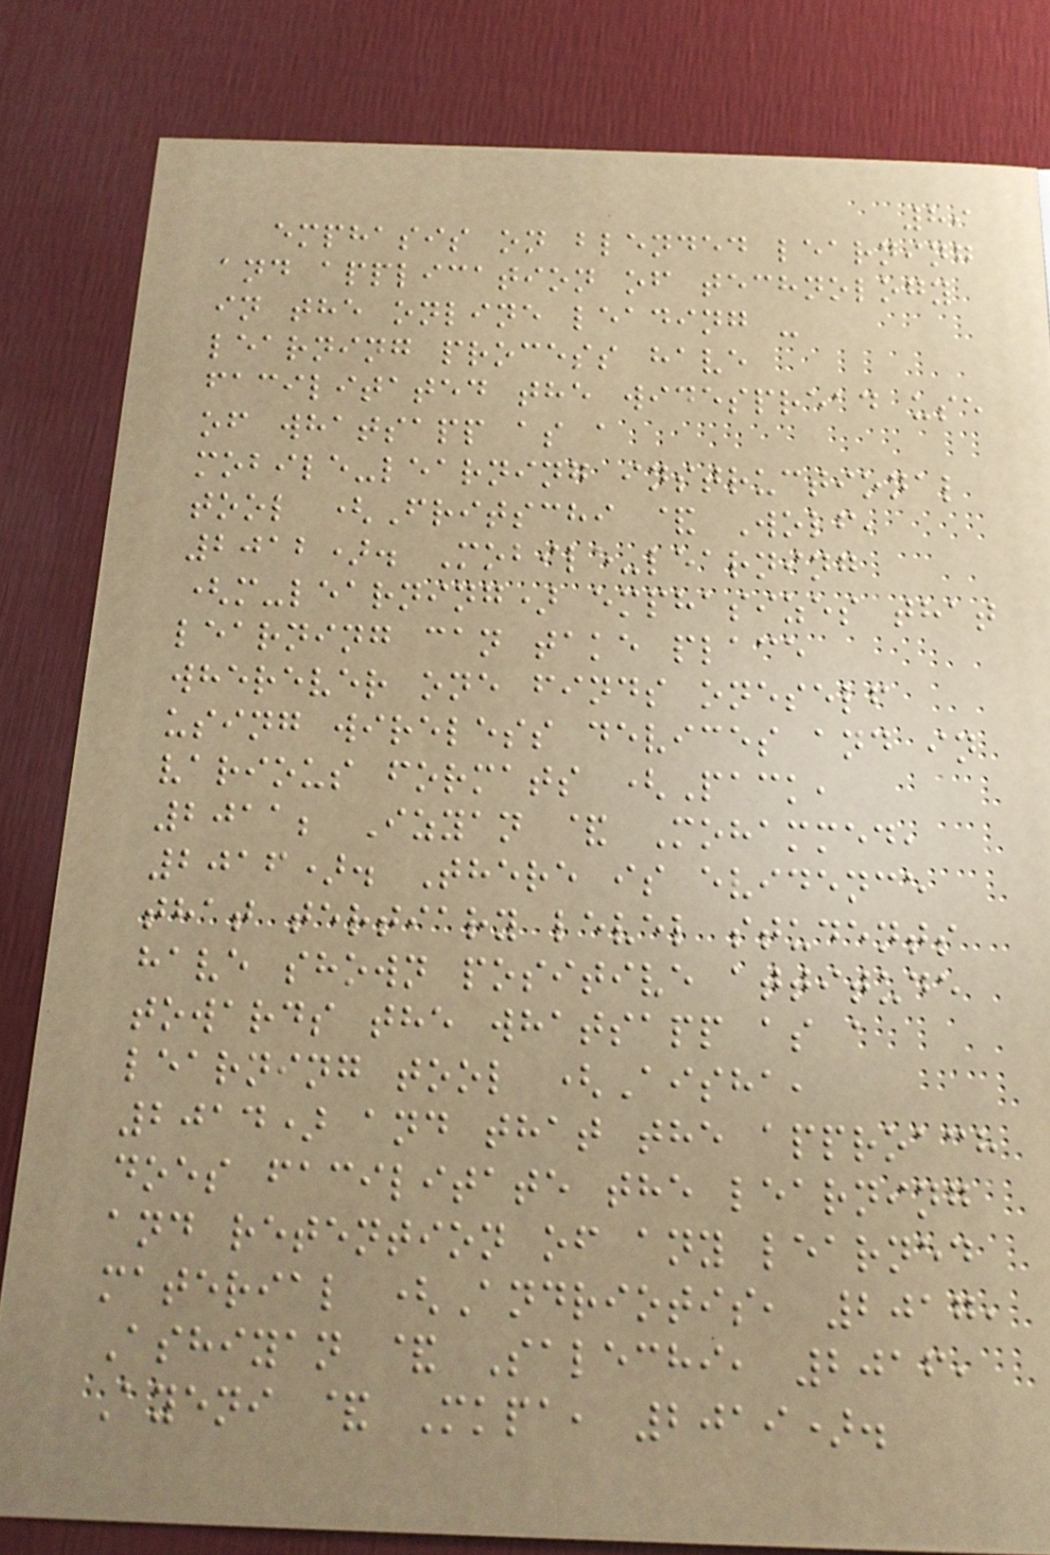89
emphasis on blended learning
and application of technology
in the online leading -
learning process have
facilitated the widespread use
of whatsapp as a
mobile-learning instructional
tool (Fritschi & Wolf,
2012). Mobile-learning
(m-learning) emphasizes that
learning can take place
wherever one finds oneself
using wireless devices and in
various formats (Pack,
2011; Izyan & Mohammed,
2016). There is evidence
that tertiary level students
have shown positive attitude
towards the whatsapp as a
learning tool (Aisha,
2014) and that the approach
does facilitate the learning
and retention of any learned
material (Andriotis, 2017,
Ashiyan & Salechi, 2016,
Ayeni & Mkpa, 2019).
